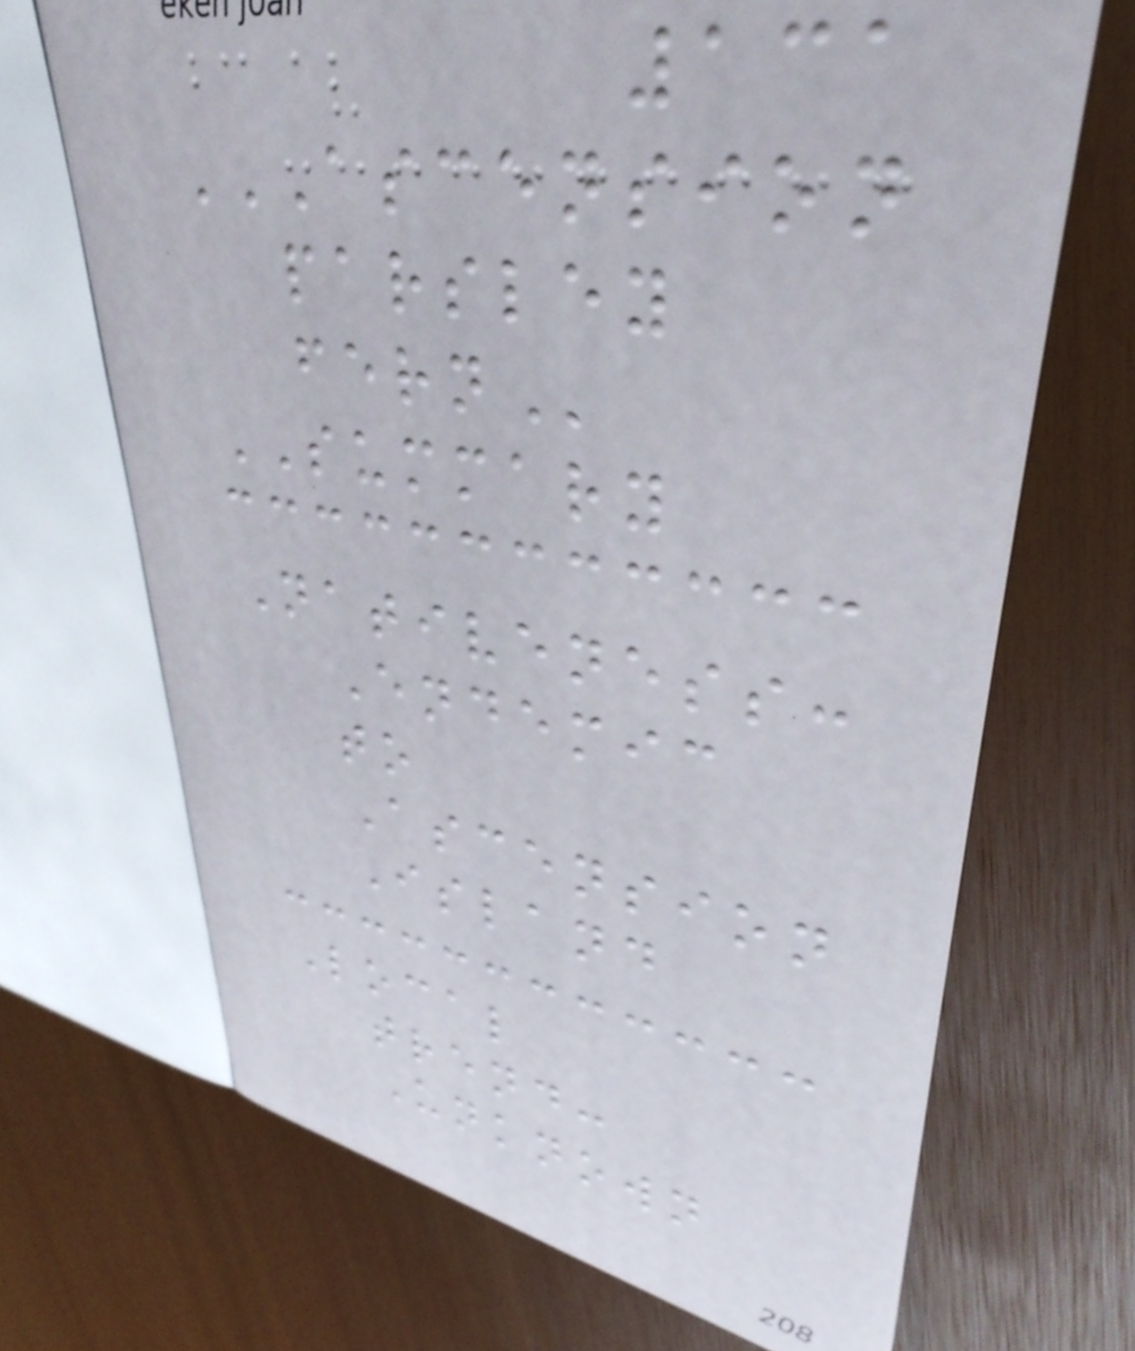131
ASCENSION
PARSLEY
FERN
SUMMARY
Nativeness:
Endemic
to
Ascension
Island
Local
trend:
Unknown
